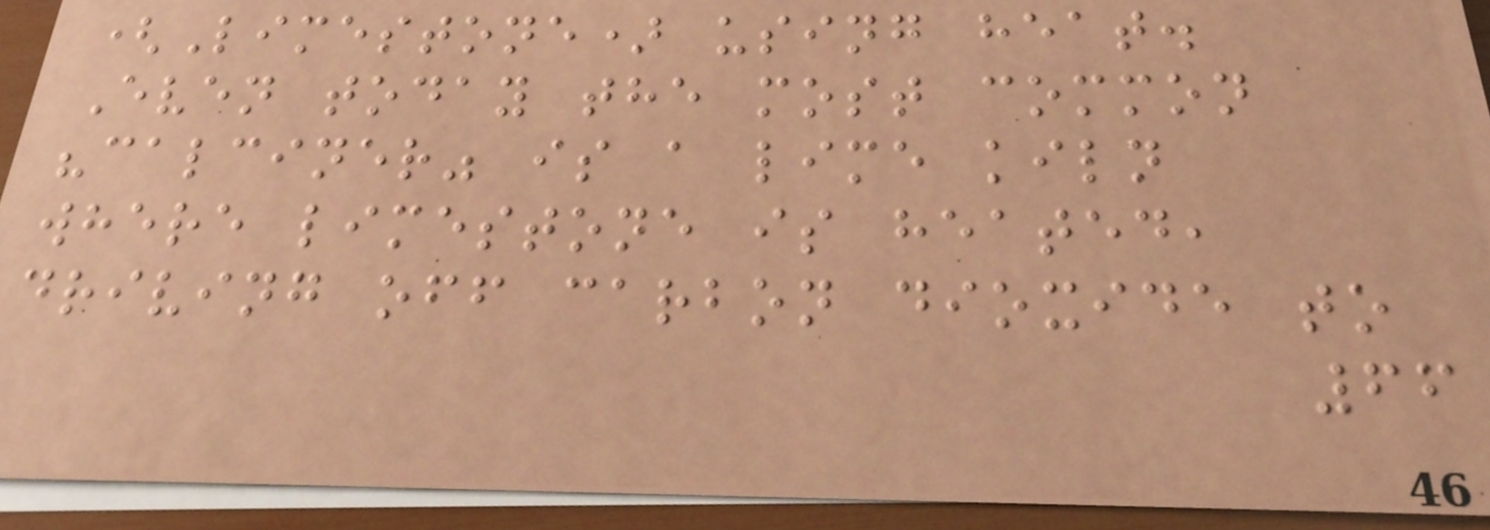(Limestone) using heat.
Even today the most common
"calciner" is a lime kiln
where limestone is heated,
driving off carbon dioxide to
66
